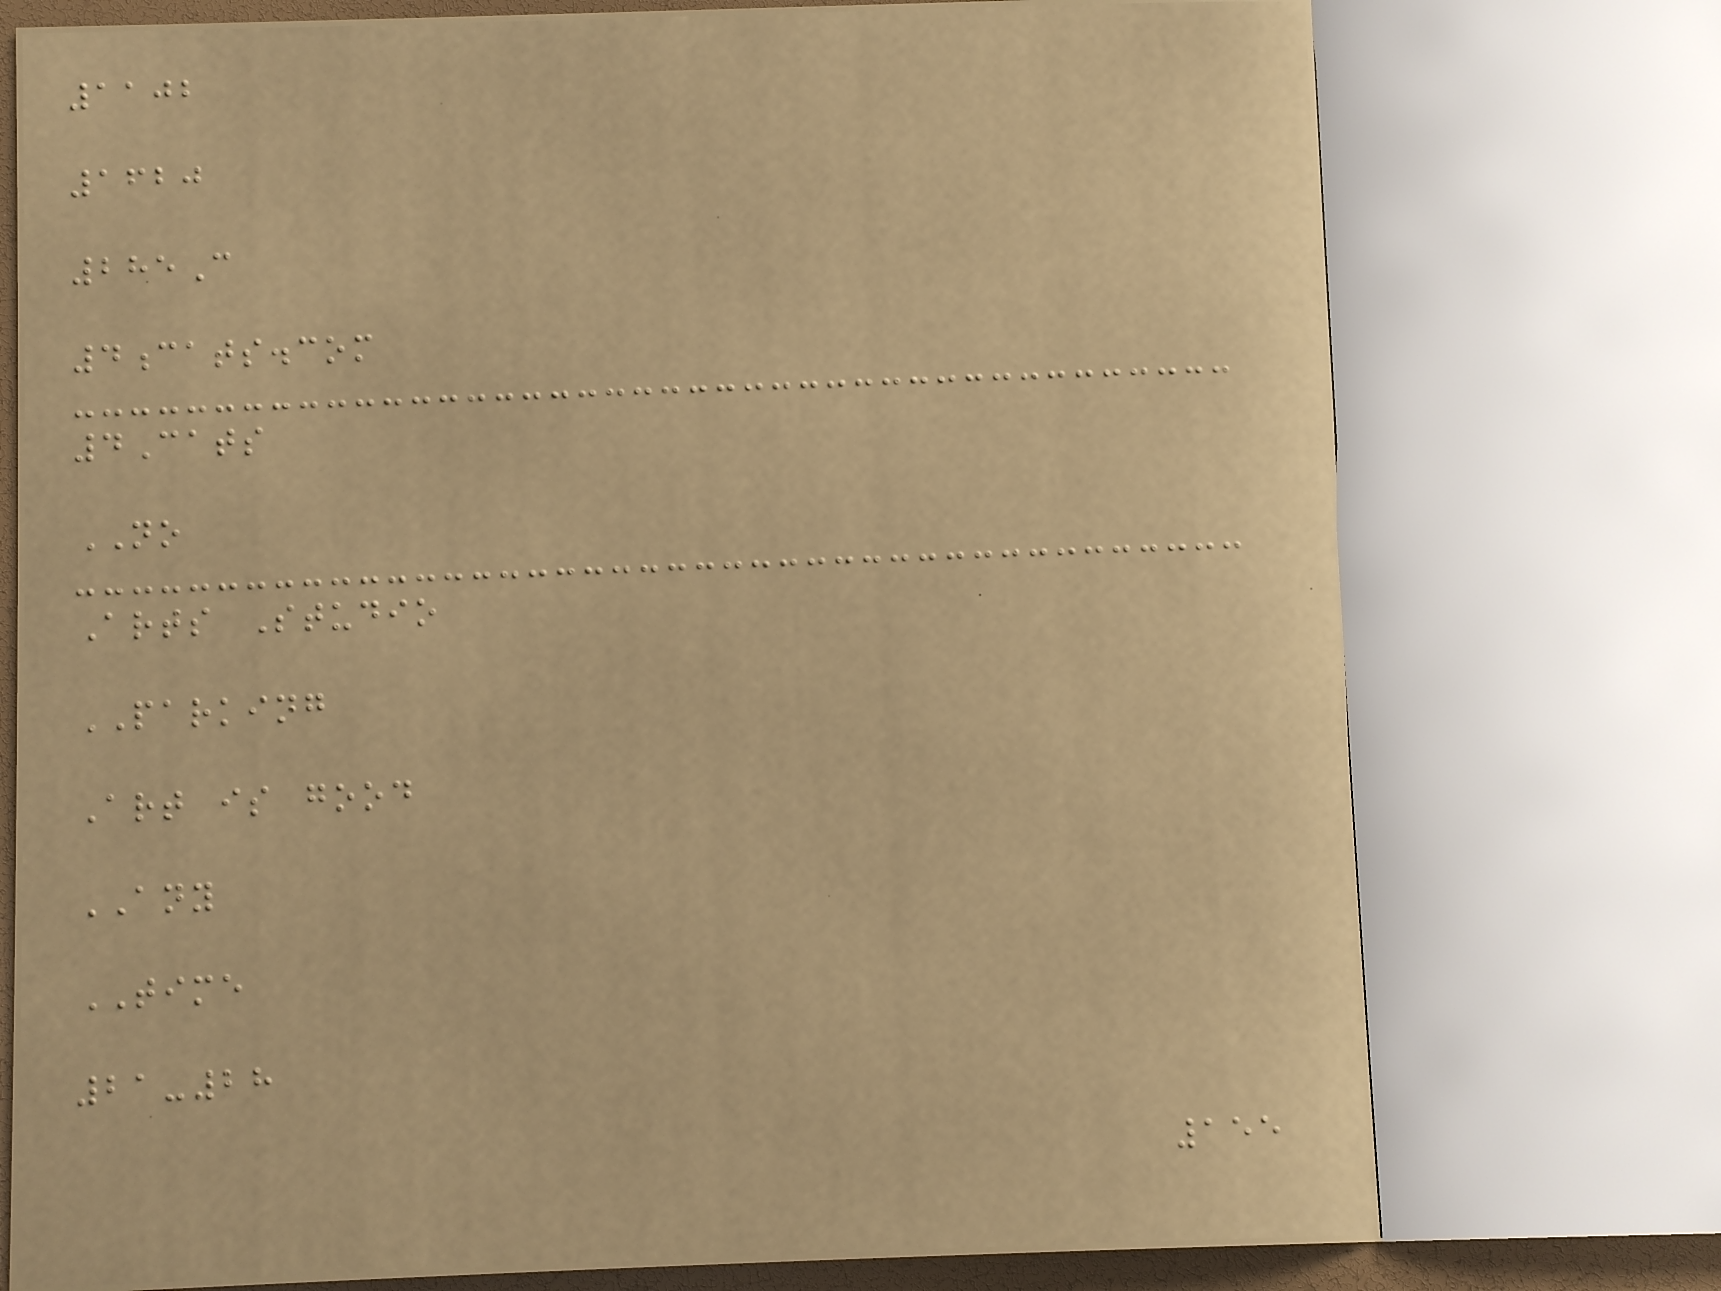1102
1620
285C
4cats.com
4Cats
NO
Arts Studio
PARKING
Art is good
ANY
TIME
21-28
155
